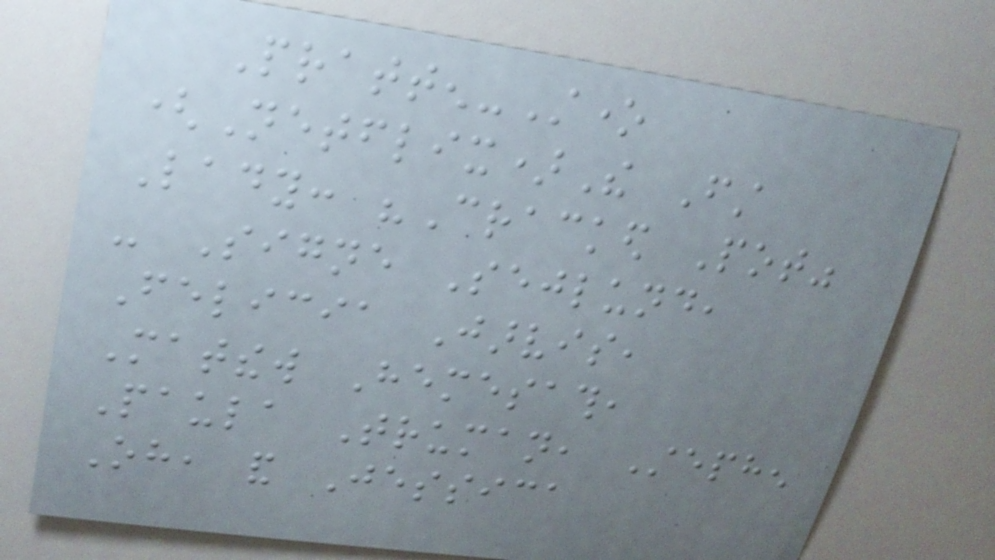Pratten-Stone
(Netflix)The First
Lady: "Cracked Pot"
- Signe Sejlund,
Felicia Jarvis,
Matthew Hemesath,
Paula Truman, Stephen
Oh, and Jessica
